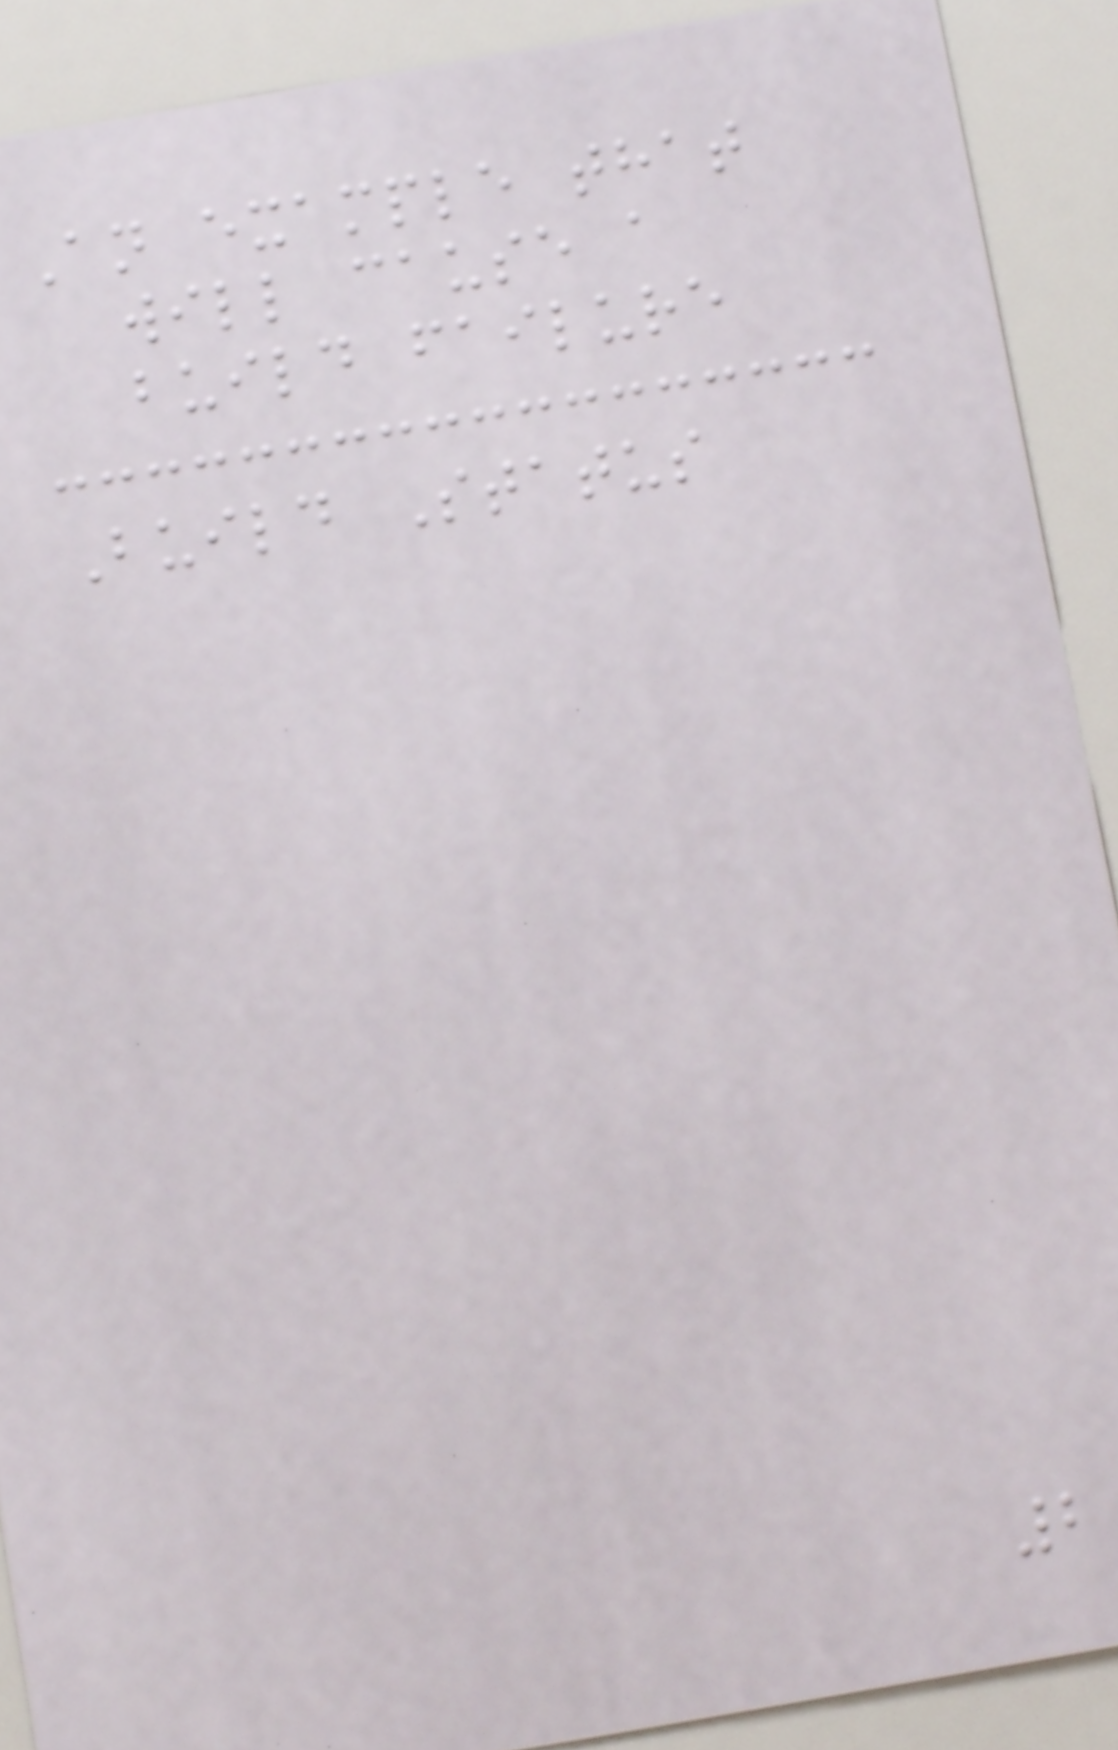An example that
will cause a
build failure
Build Status
2
